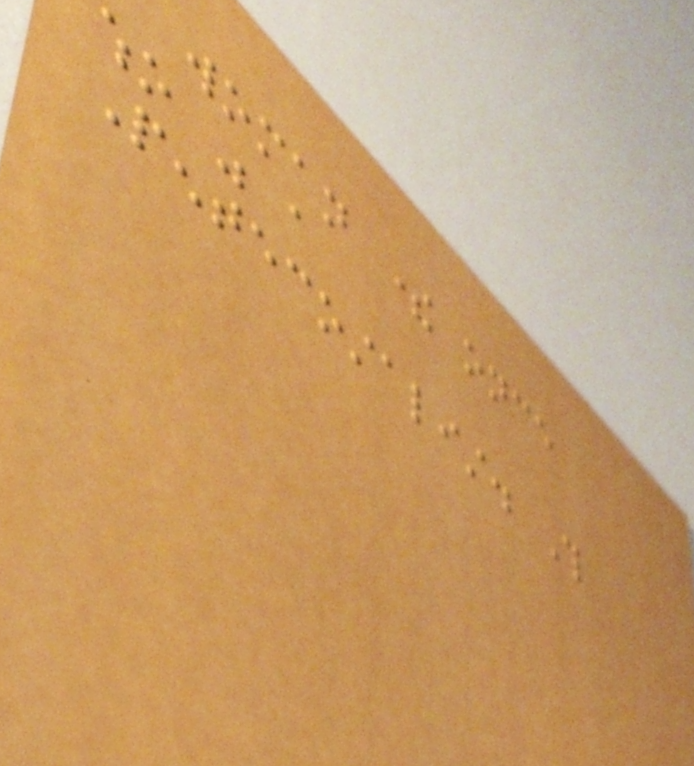woman there once
who was a
Pentecostalist. This
